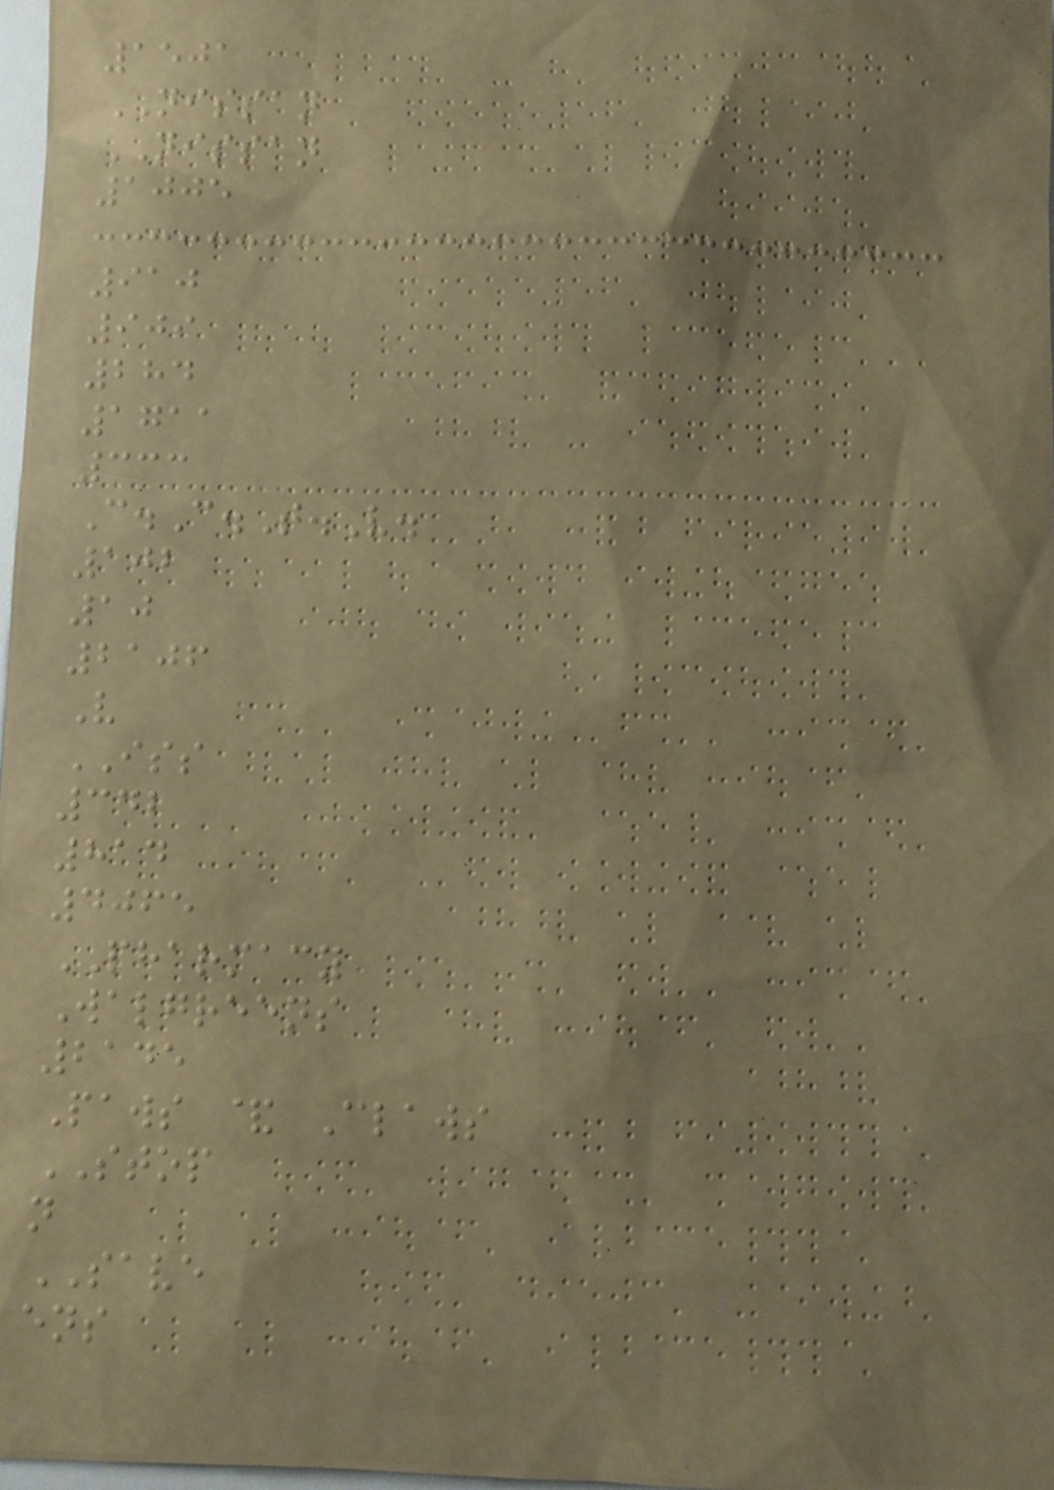1501
NISSAN
NISSAN
1005
910
909
284
1711
333
C.C.T.V.
102
10
2106
V
ISS
342
814
4065
PHARMACY
Walgreens
2145
Paws & Claws
STOP
n
SAVE
ens
